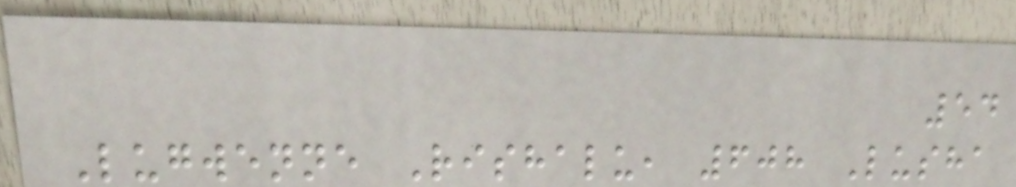54
Lugwenne Rishalu, 608 Lusha
